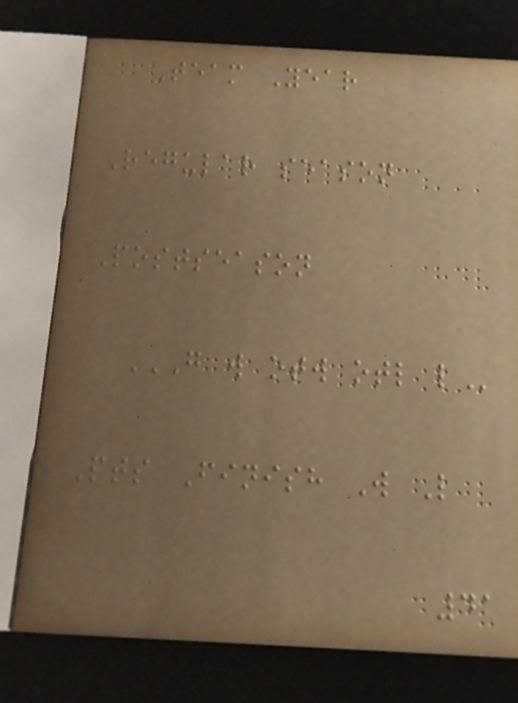Team Year
Regular season
Postseason
G W OTW OTL L
Pts Finish W L
41
